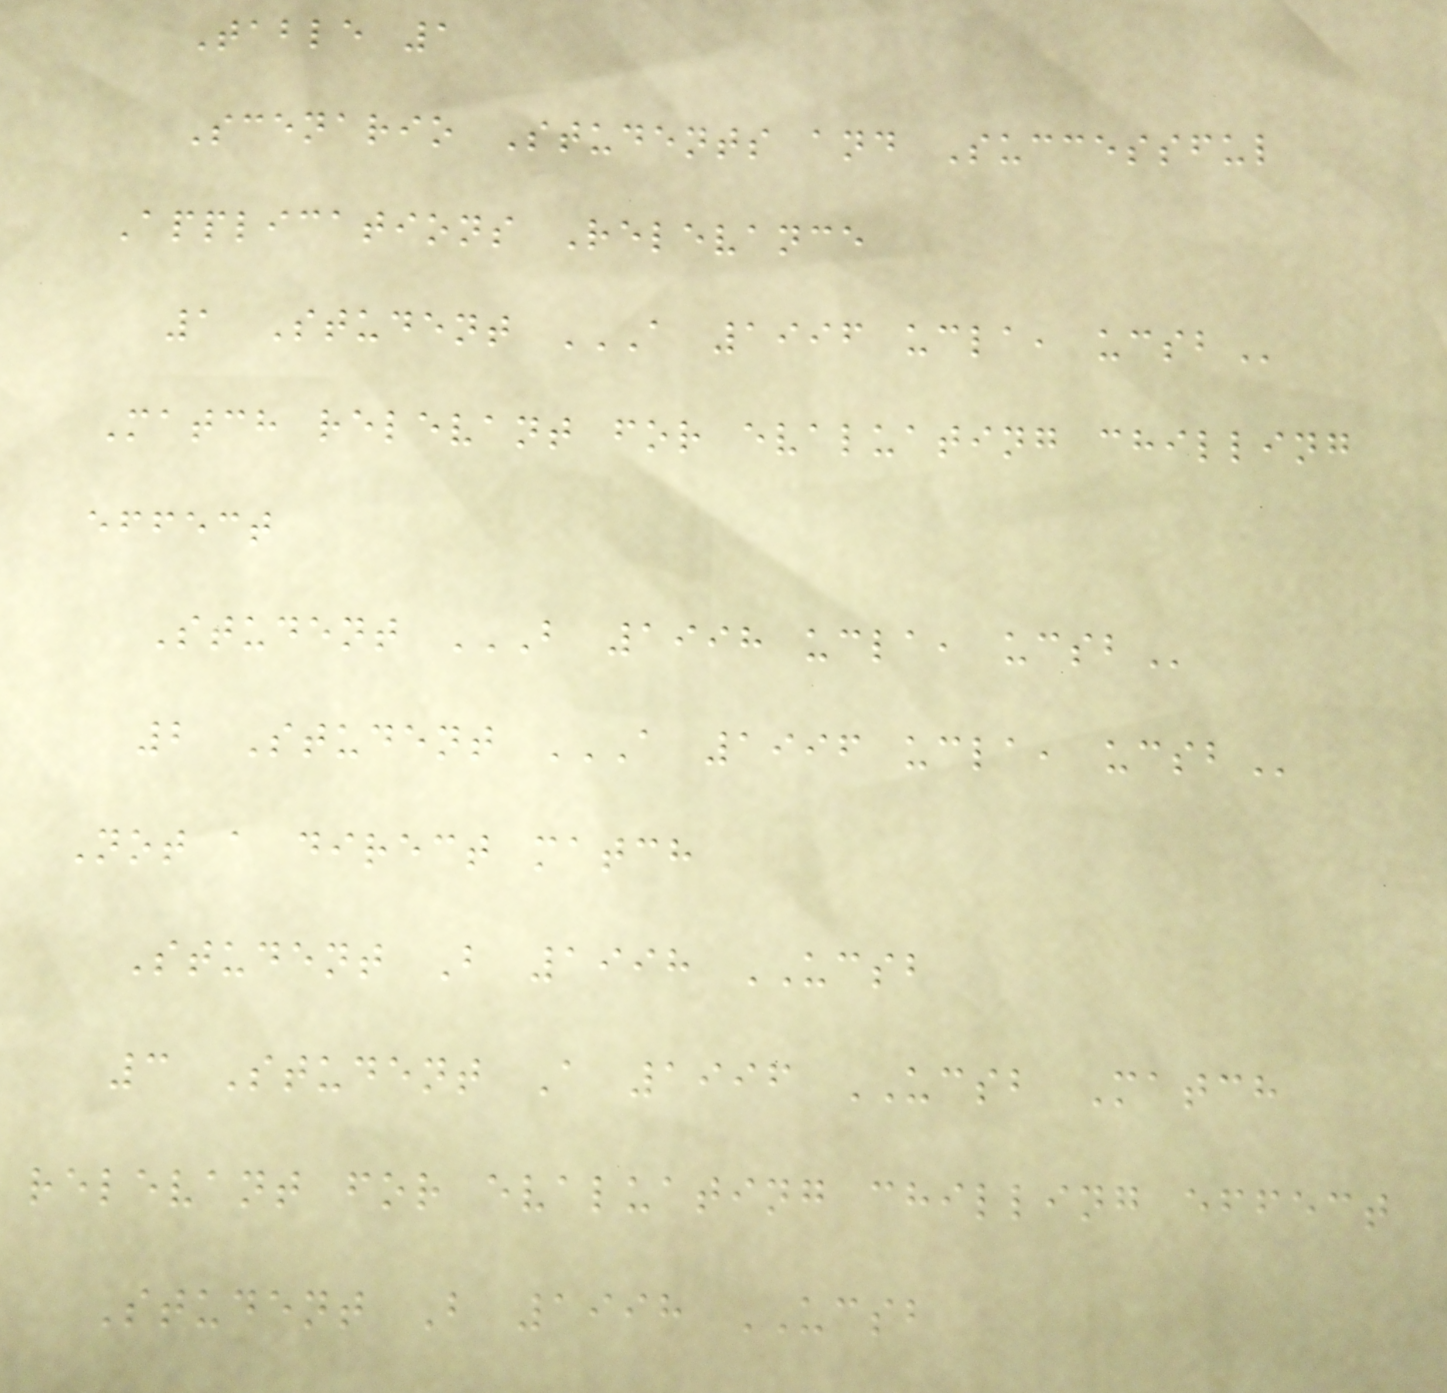Table 1
Scenario Students and Successful
Applications Relevance
1 Student A 1996 UCLA, UCSB
Match relevant for evaluating chilling
effect
Student B 1998 UCLA, UCSB
2 Student A 1996 UCLA, UCSB
Not a direct match
Student B 1998 UCSB
3 Student A 1996 UCSB Match
relevant for evaluating chilling effect
Student B 1998 UCSB
